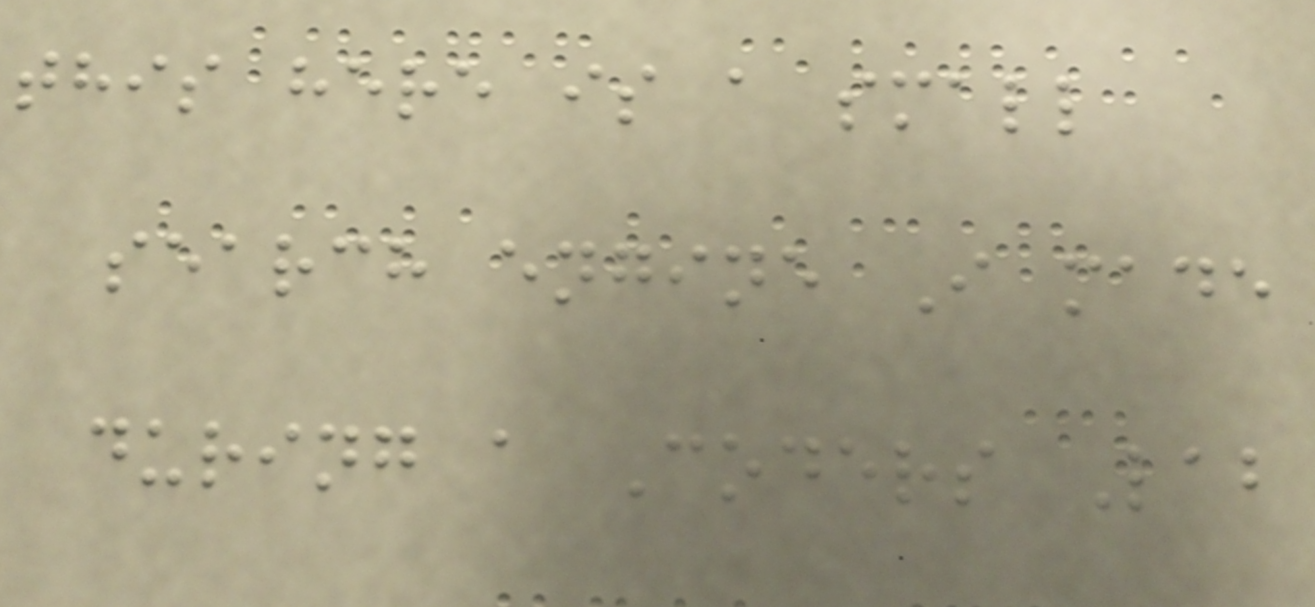this here is a small
search engine I made
during a Coders Lab
